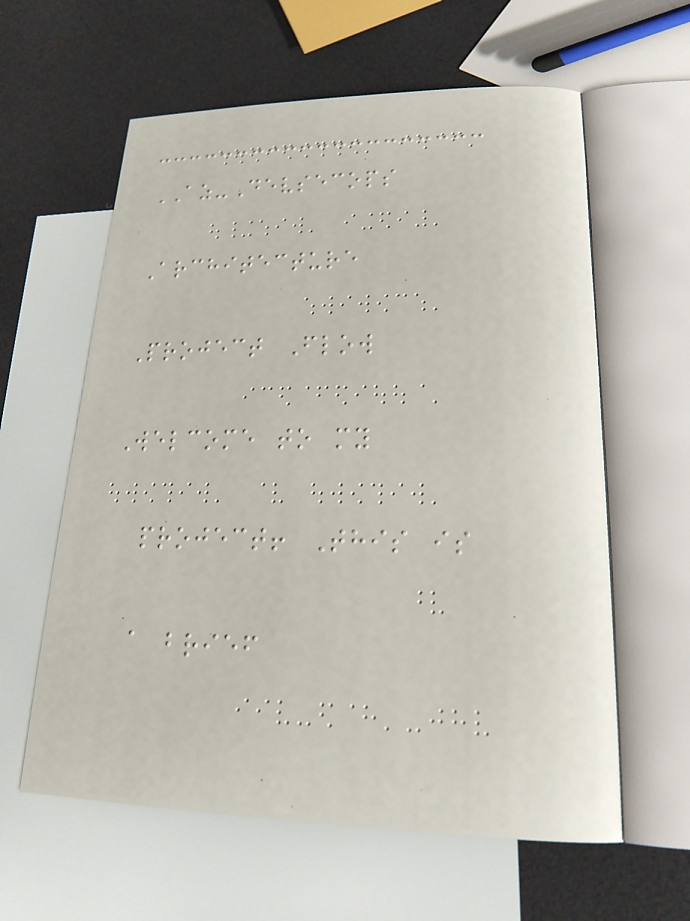AZ-Devsecops
Architecture
Project Flow
Welcome to my
project! This is
a brief
